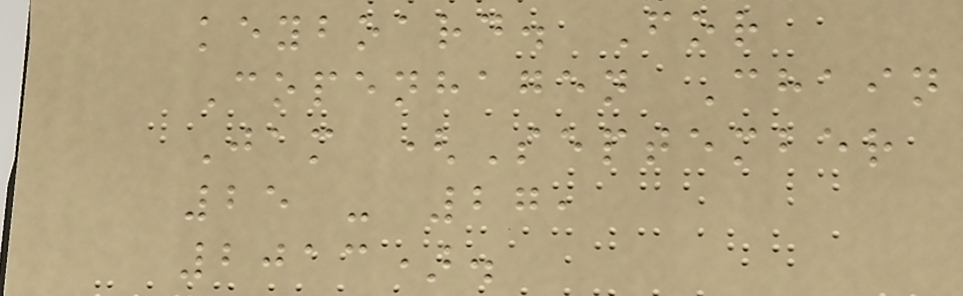keyboard. For
Copenhagen Chain
Jam (September
25 - 27,
2013).
